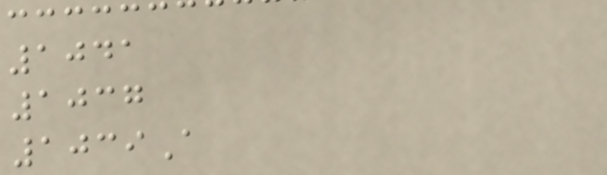1041
1037
1039A
